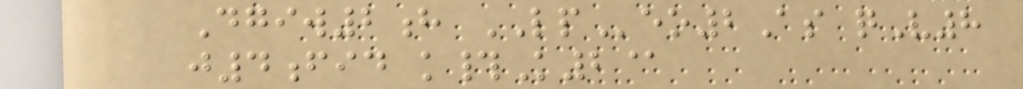Dgiw2h LPeo2As qV8
j4fid k#K2@
